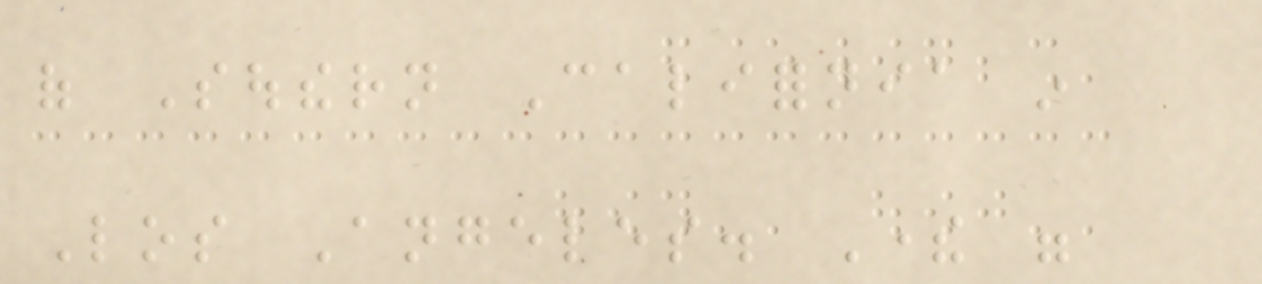of Southern California in
Los Angeles. There were
